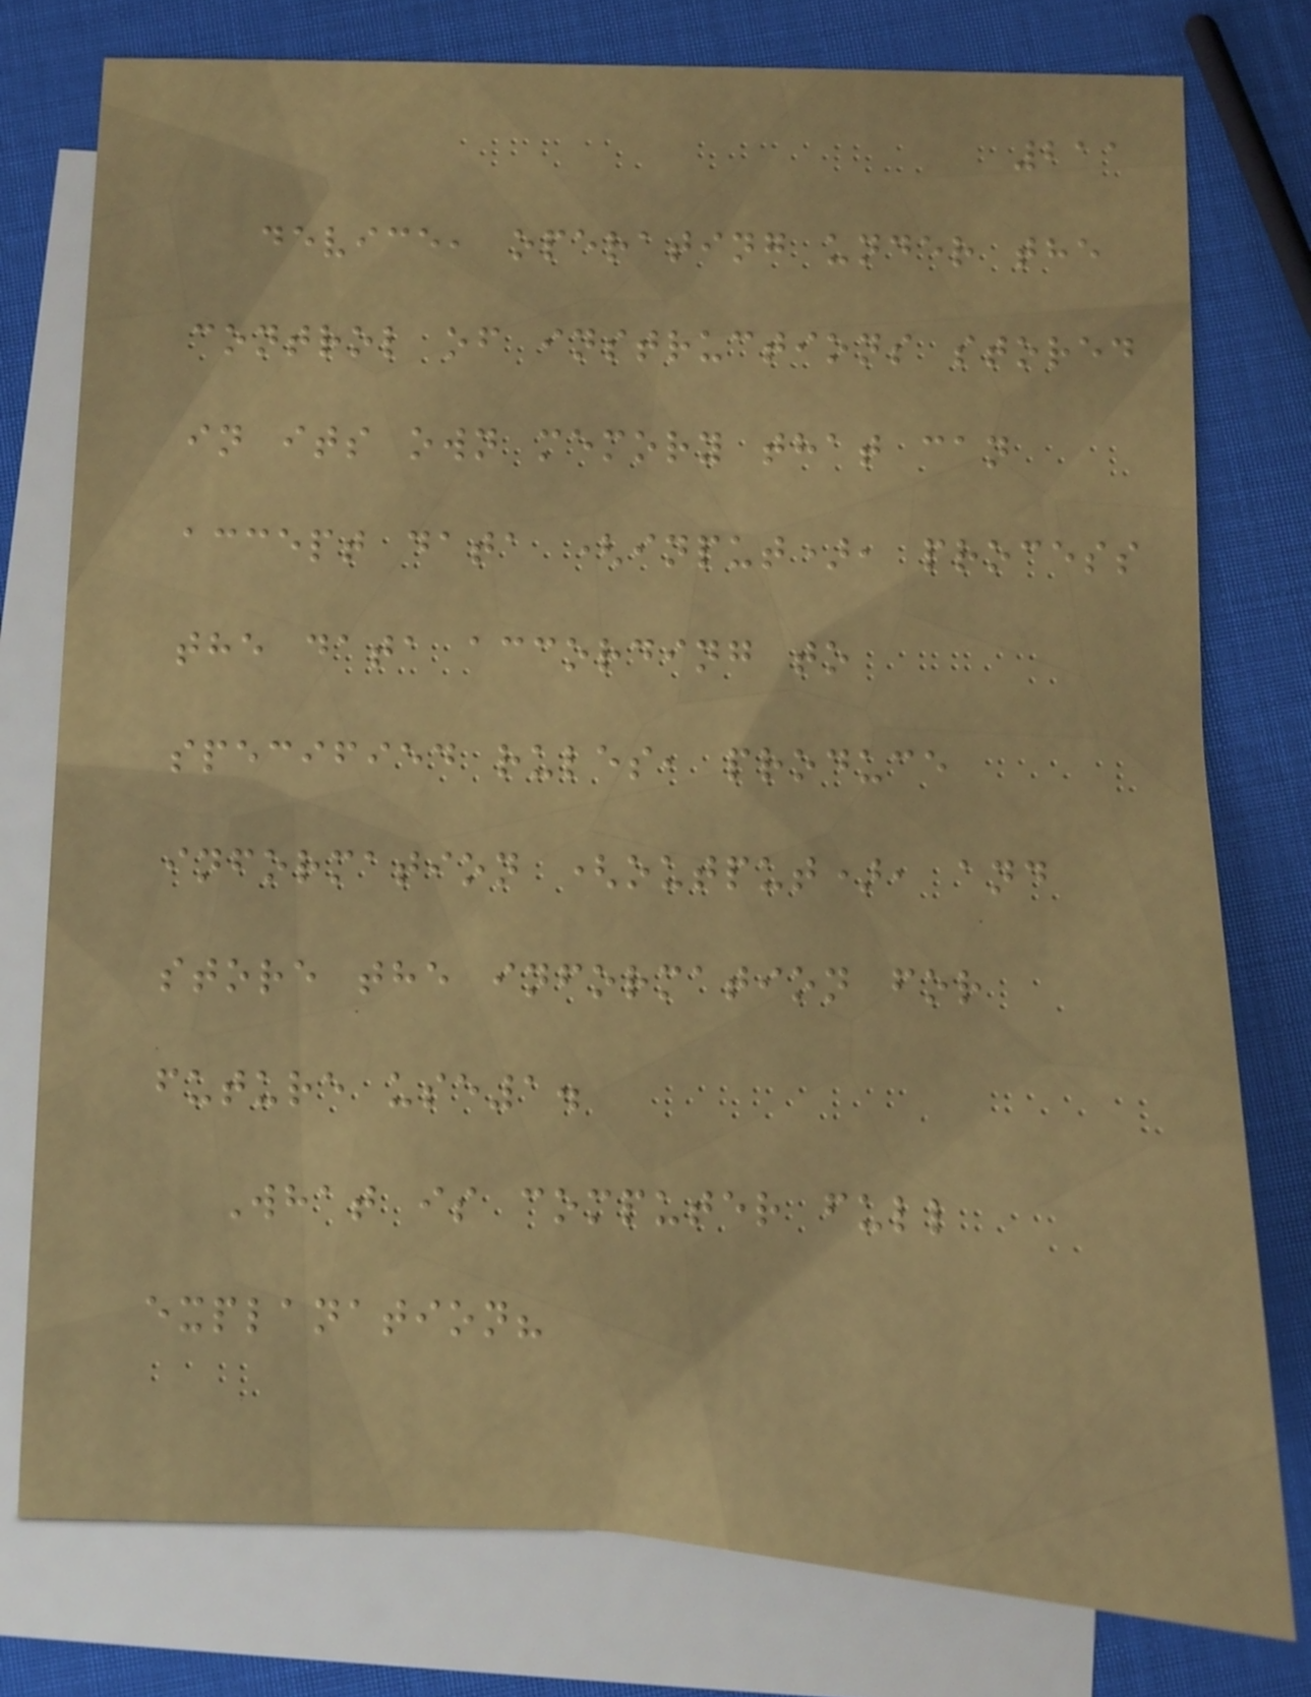211
device, operating under the
control of instructions stored
in its own memory that can
accept data (input), process
the data according to
specified rules, produce
information (output), and
store the information for
future use1.
What is computer full
explanation?
